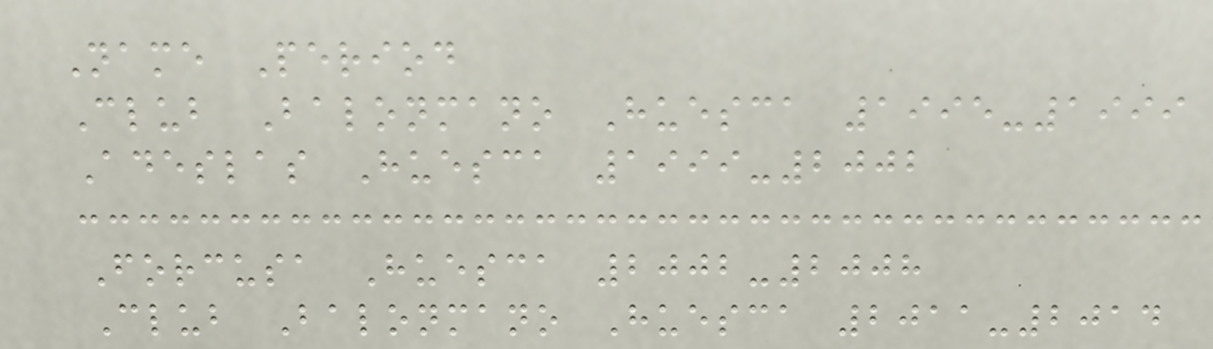Name Period
Club Balonmano Huesca 1995-1999
Adeslas Huesca 1999-2002
Forcusa Huesca 2002-2008
Club Balonmano Huesca 2011-2014
